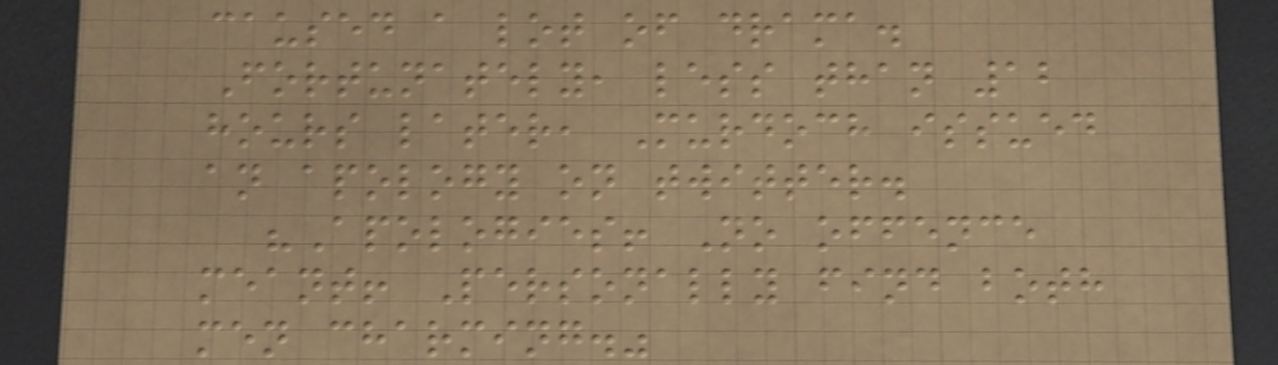caused a lot of drama.
Fortunately, less than 12
hours later, Murdoch issued
an apology on twitter.
"Apologies! No offence
meant! Personally find both
men charming."
